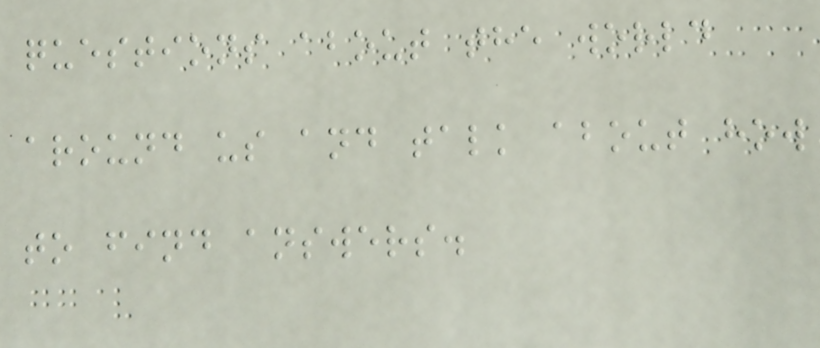questions about the world
around us and talk about how
to find answers.
